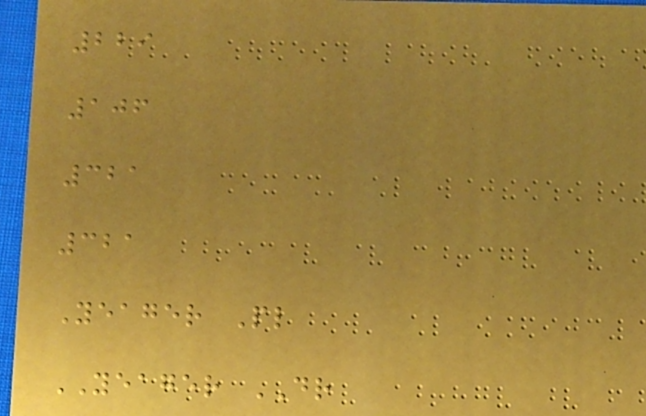229
106
321
321
Yeager Pl
YEAGER DR
